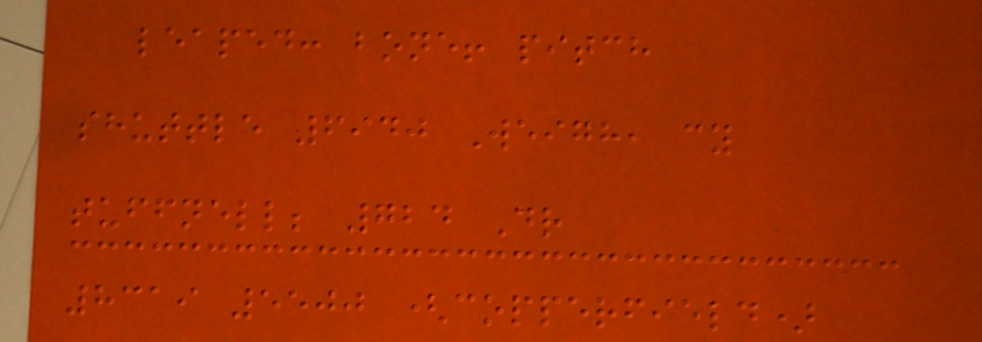leaped: bone! pitch
shuttle 6940 Weigh, cy
tuffnell; 724 Dr
8319 5500 (copperfield)
